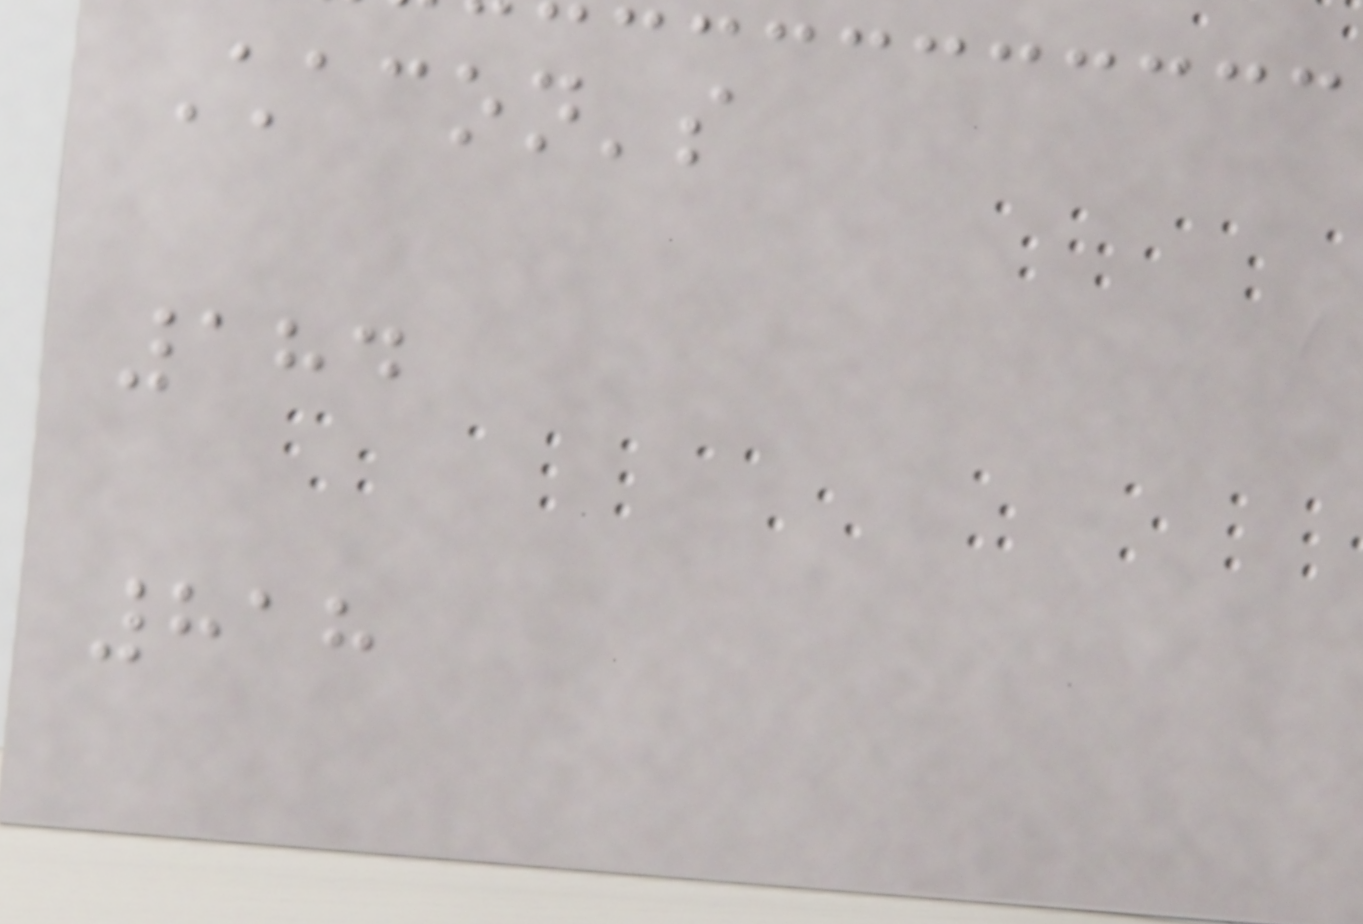Chacon's
184
818
